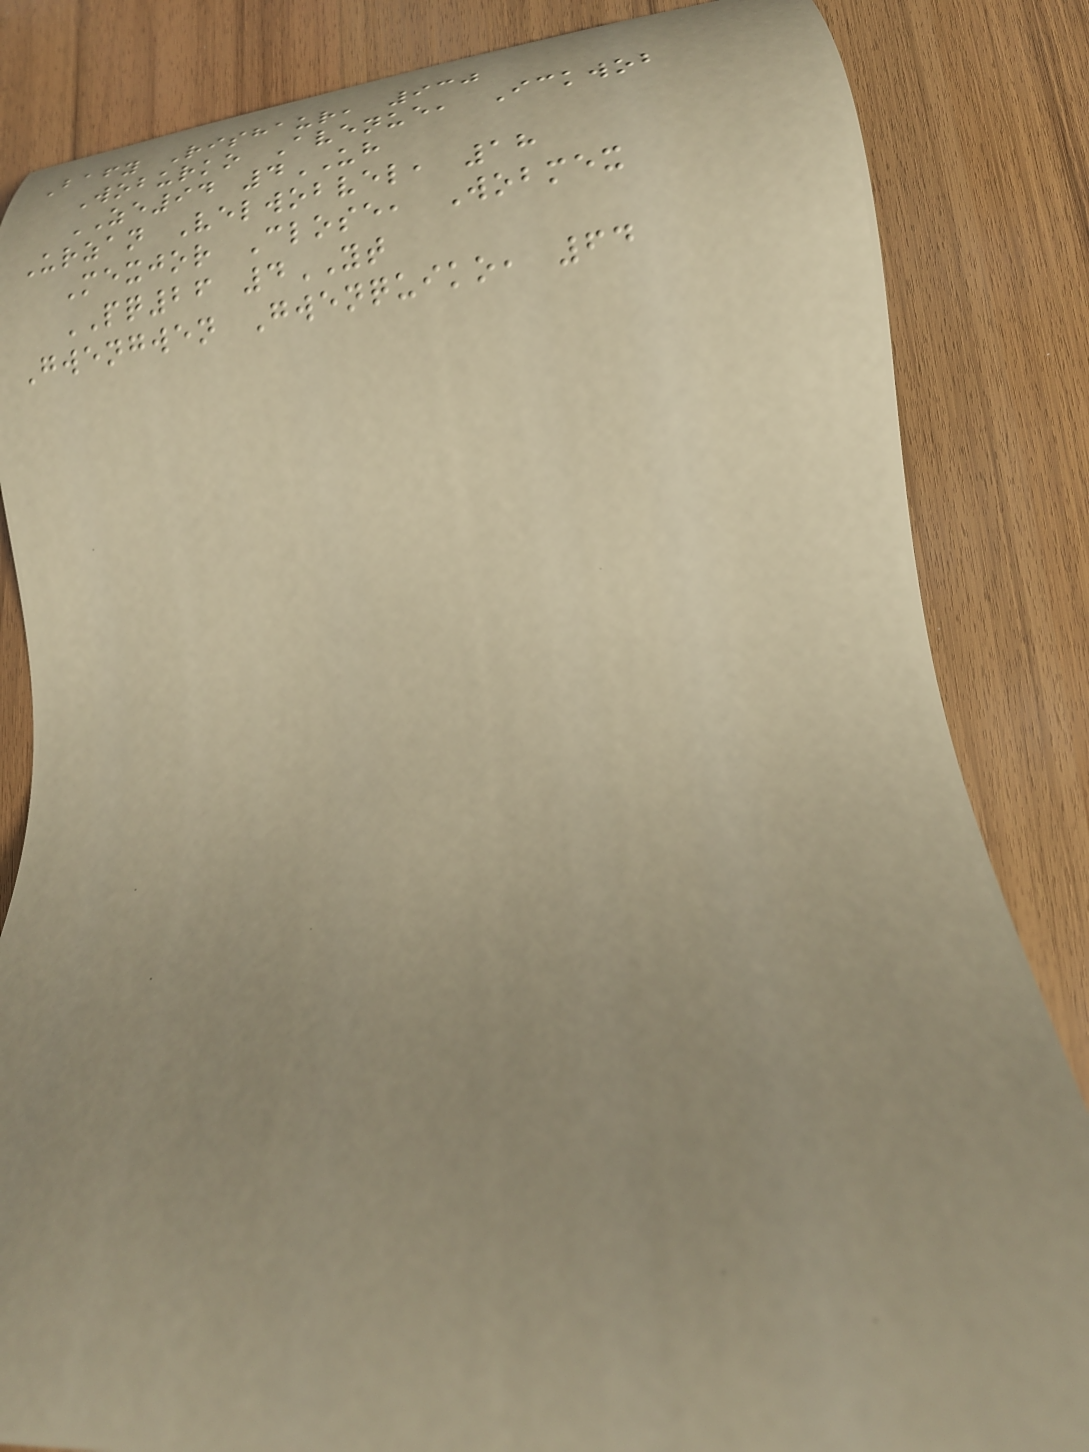Bafy Rishaur, 930
Woburko Avenue, Ickwob
ZE94 4UH
Urzan Velwobvel, 18
Mexjor Close, Wobmex
PQ26 4YT
Gwengwen Gwenquiko, 64
